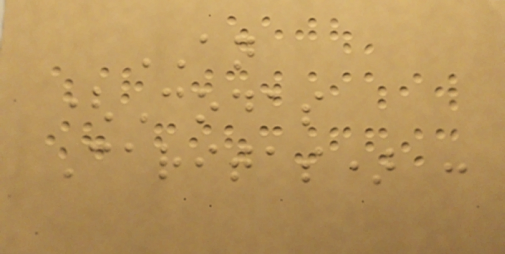AN
(Codas
Caritas) :
